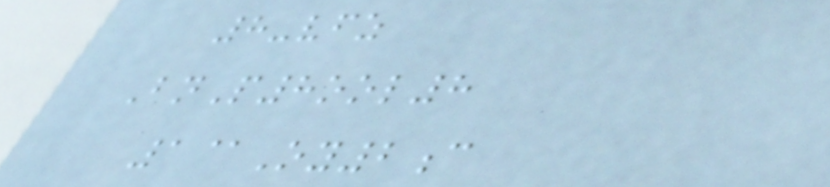8-vfz
BnP8ool8
1@Oy2c
